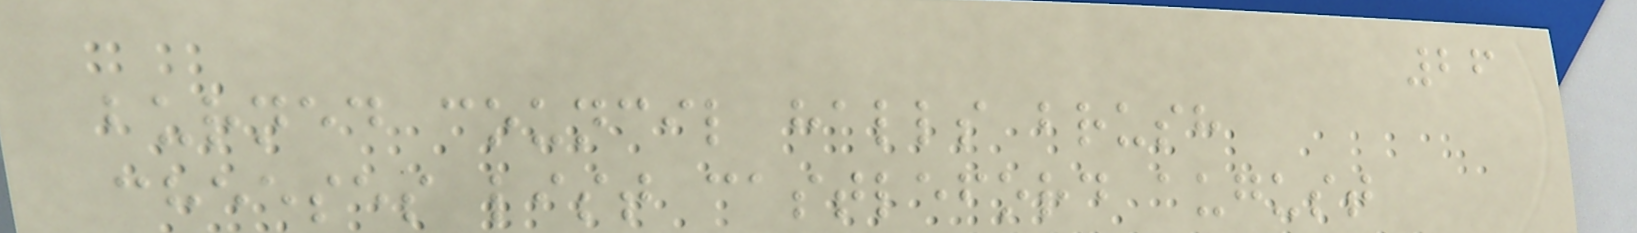26
burned council halls brush
cheeses list castleford august
